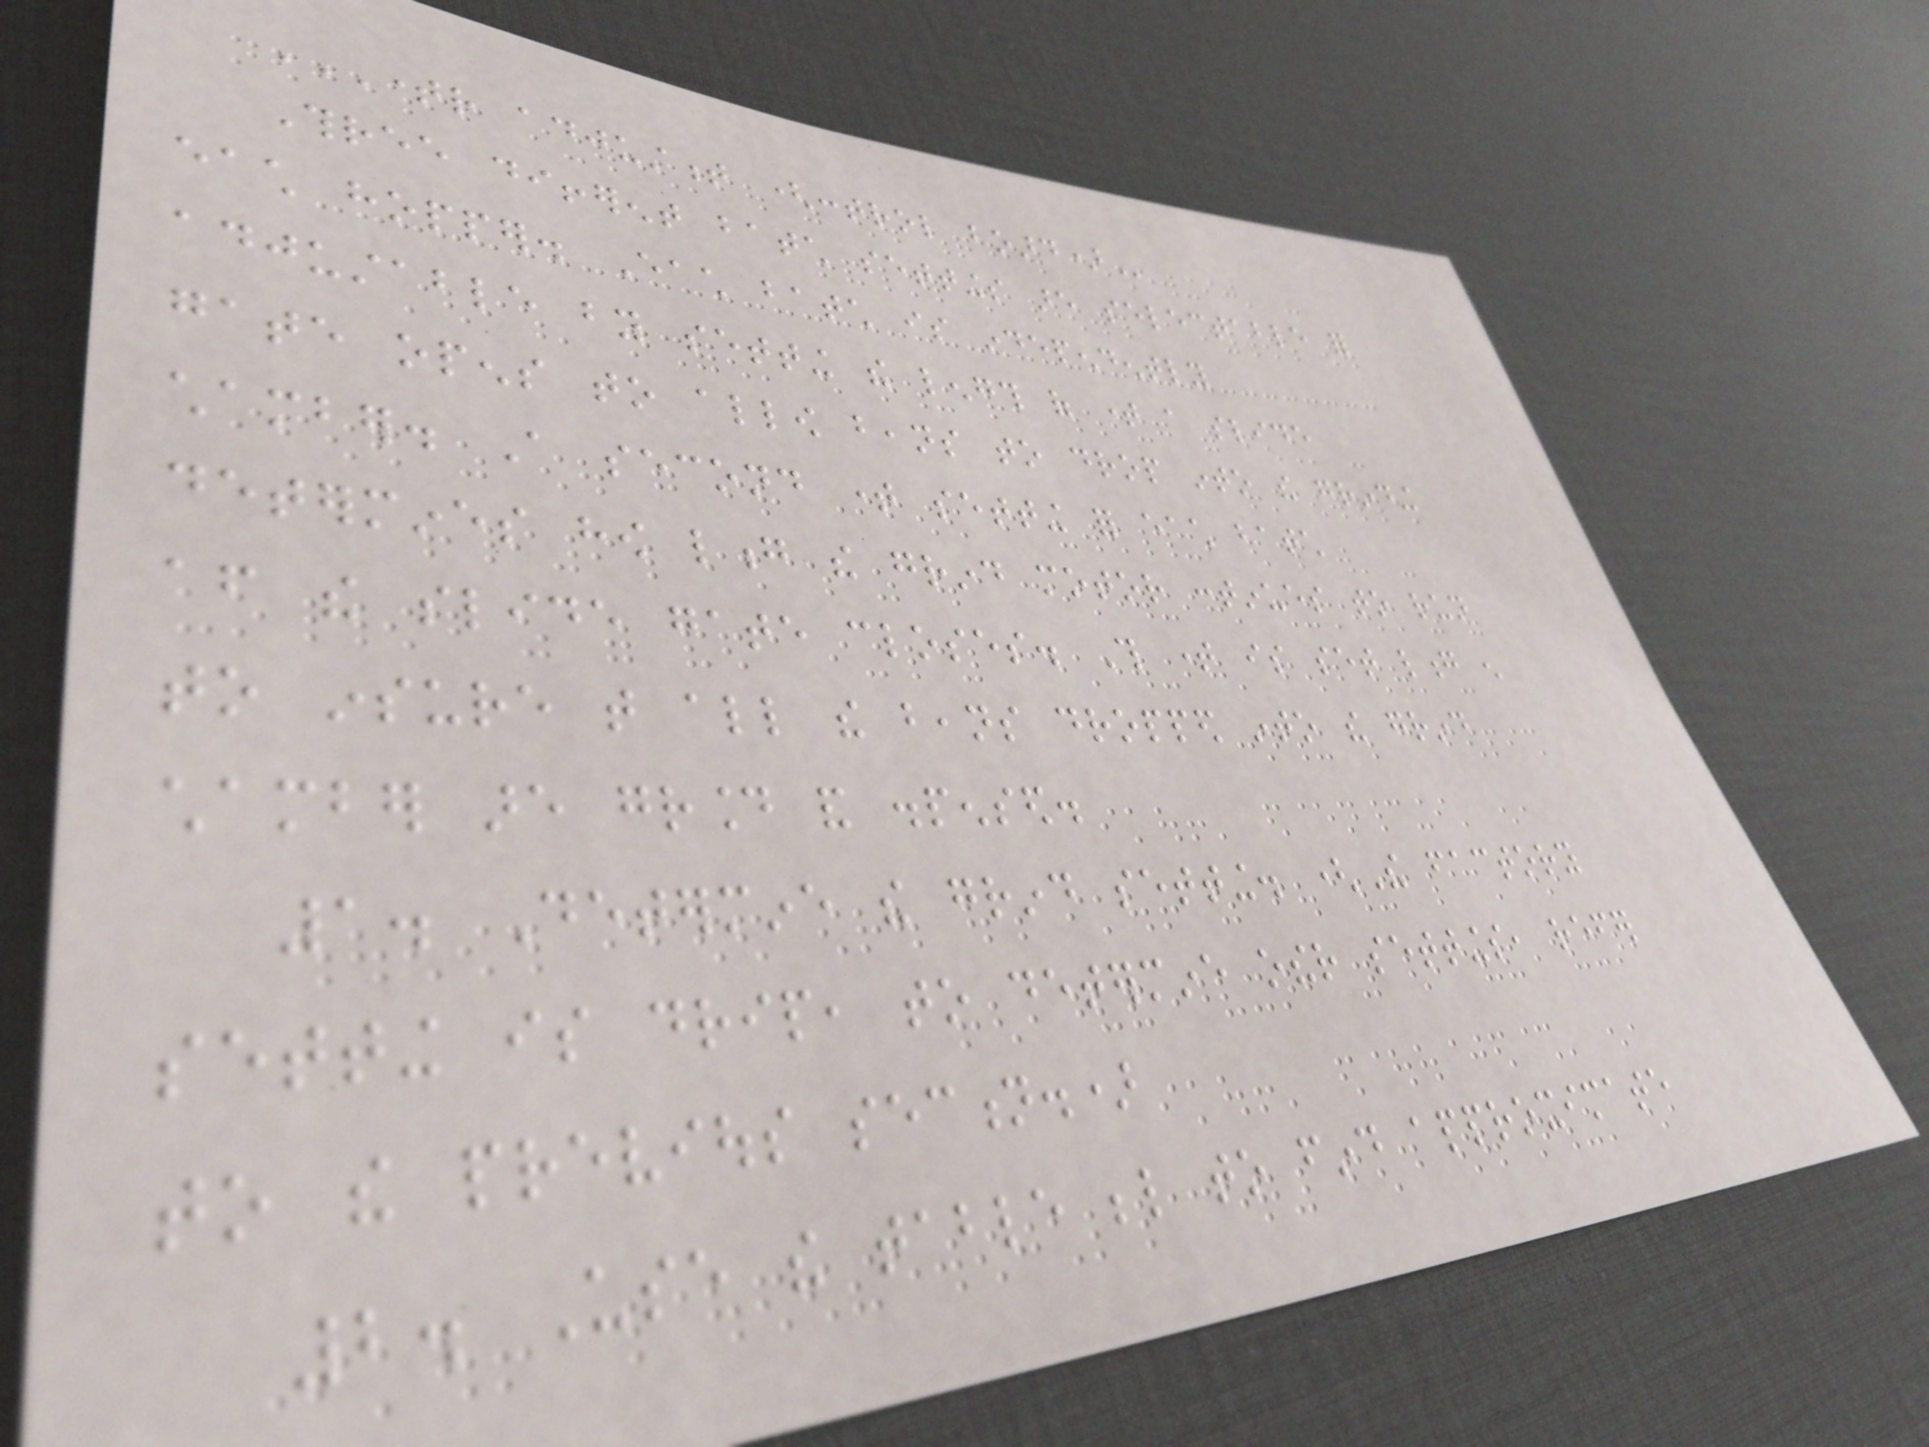TIMER ADJUSTMENT (CONTROL BOARD)
Three different batch settings are selectable for
each hopper. Each batch is independently
adjustable by setting the length of time a slide
gate opens to allow beans to drop into the grinding
chamber. A second time setting for each batch
determines how long the grind motor continues to run
after the slide gate closes. This time is set long enough
to insure that all the beans dropped into the grind
chamber are ground and dispensed.
1. Determine the grind setting. (The factory
setting is drip, to determine other settings, refer
to the previous section.)
2. Use the table below to find approximate
